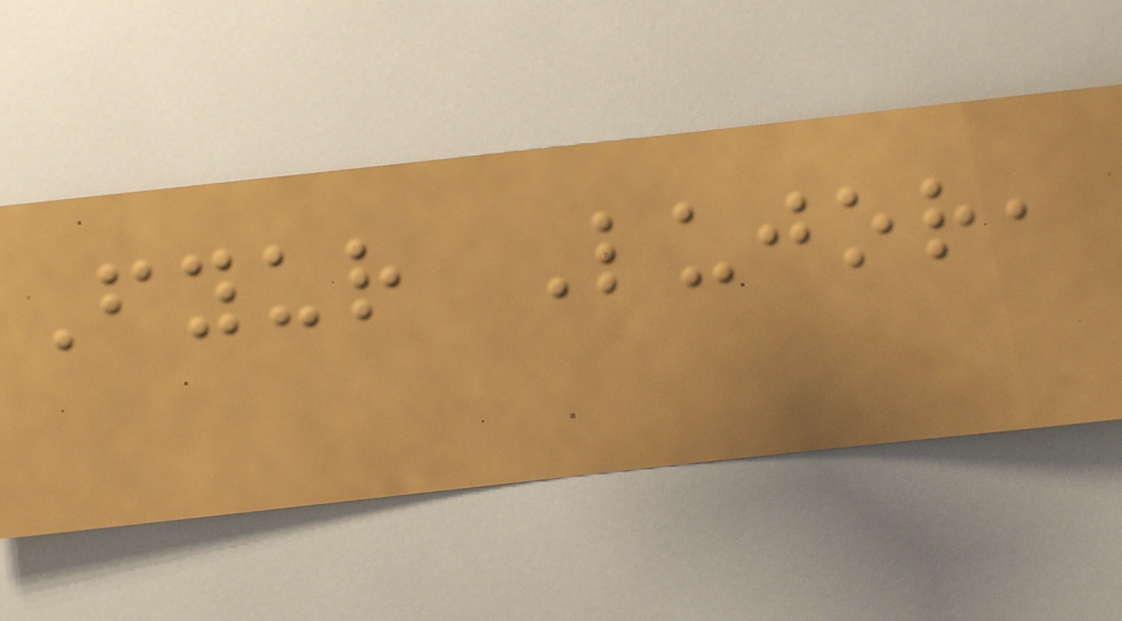Fyur Lujor,
